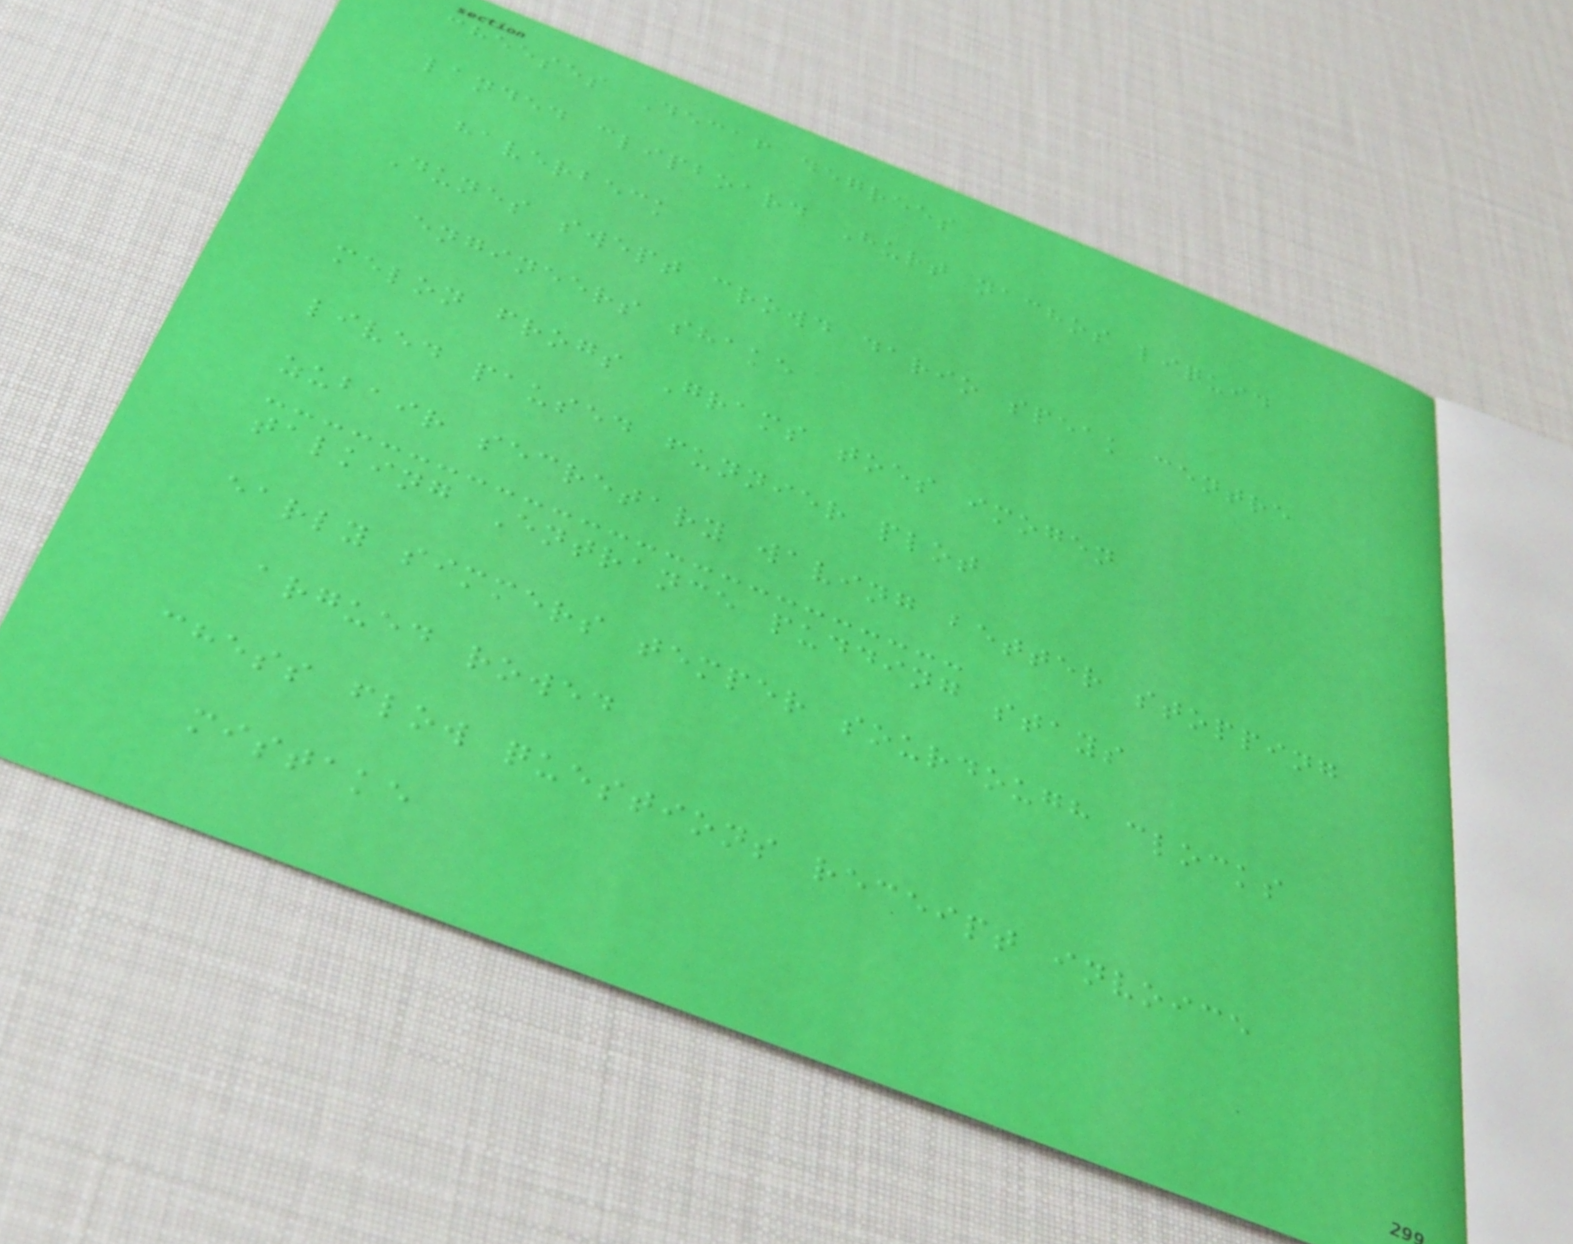cheeses Decaf degrees
landed clipboard Hurt nachos liquid
haverbeck
Dunes swept crowd dario speak centre
engineers shake
melon frogs Grams toes imogen
lived paused funnier plot
zubair secretary waving better stopping
talking Entrance pudding stays
early simmers temper sourdough clocks
argued rowed
chess flow questions receipt invoice
mistake
